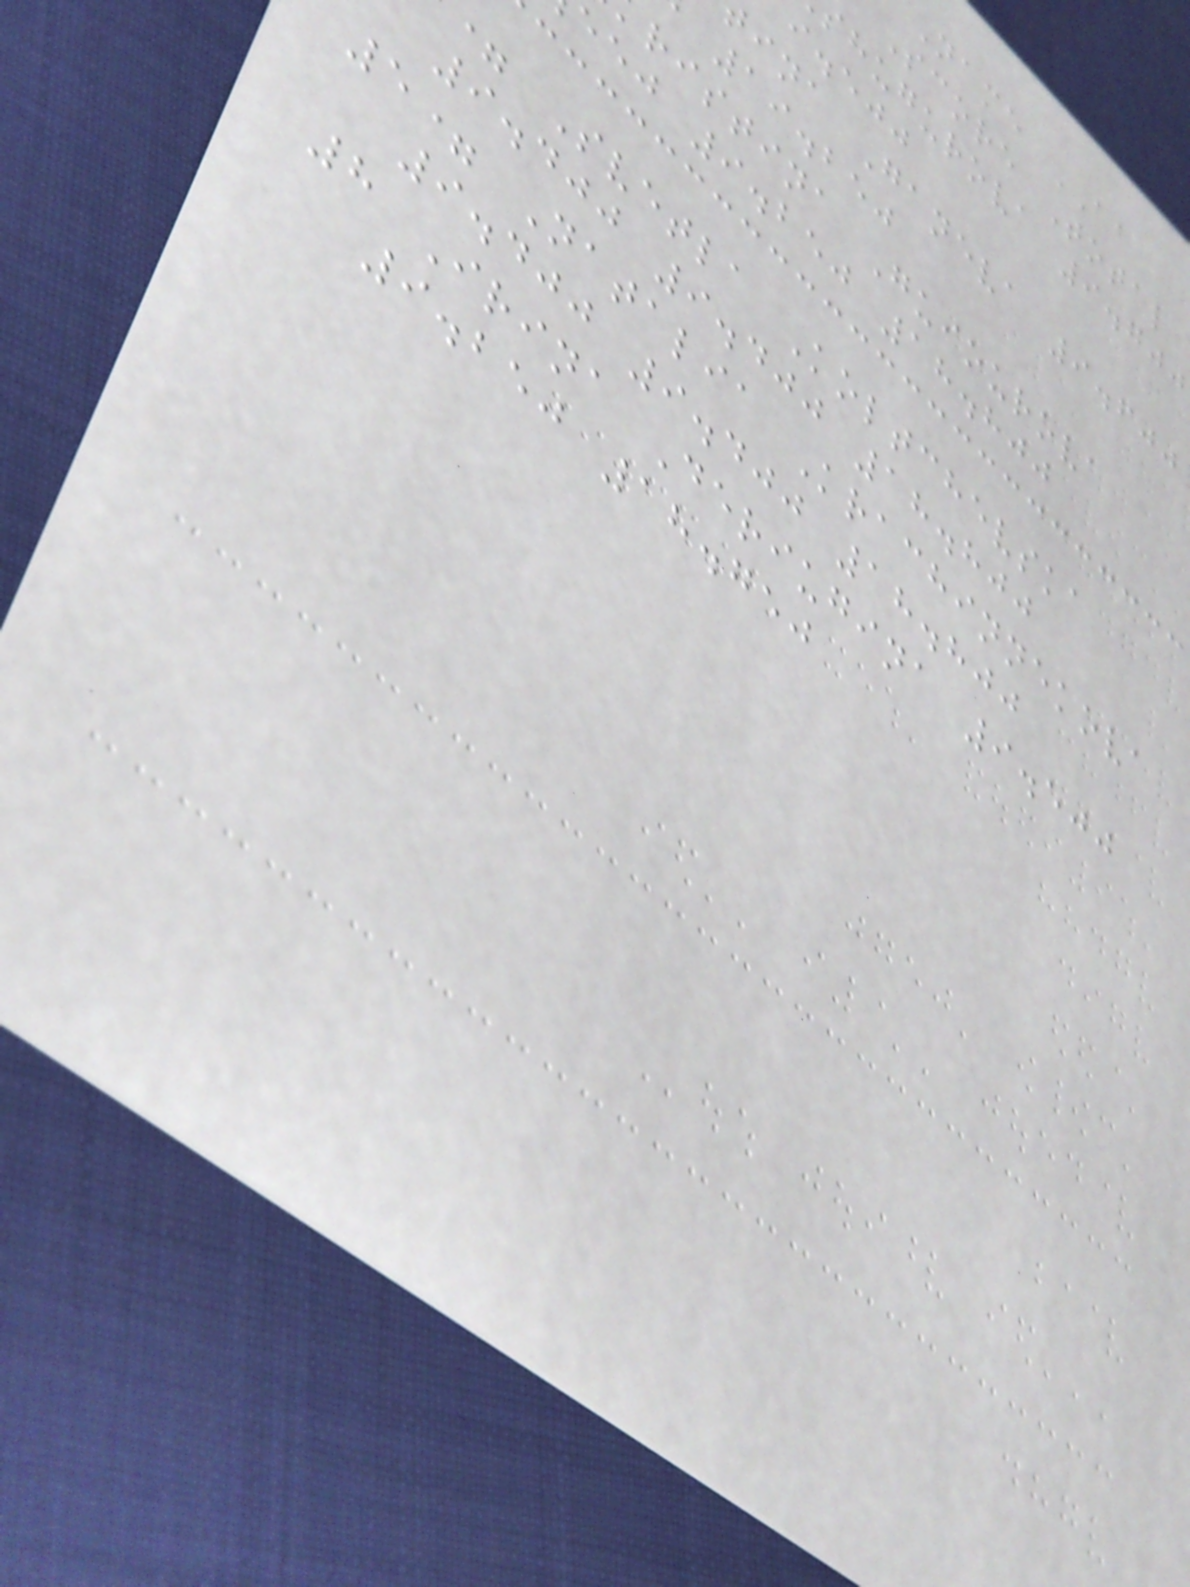Name AA
Score Total
shugurova 9.700
i.ejj
ina Ganeva 9.600
19.250
ristina Guiourova
eej 9.250 18.800
Svetla Koltchevska
9.400 9.400 18.800
5= Natalia Krachinnekova
9.400 9.400 18.800
8 Irina Deriugina 9.500
9.250 18.750
